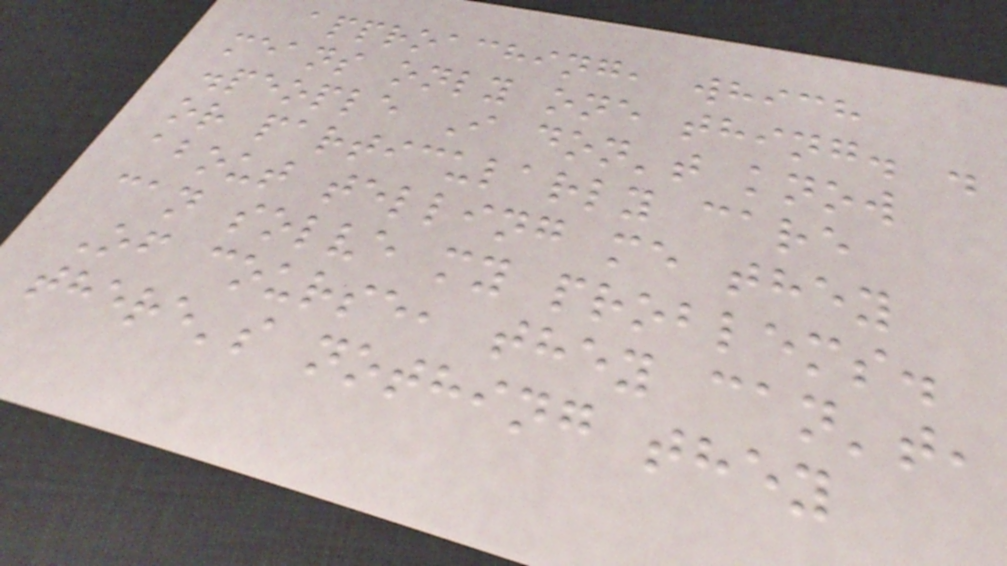approaching, which
means only one thing. .
.people I don't know
or particularly care
about telling me they
can solve my problems.
Of course, they can't,
there's nothing they
